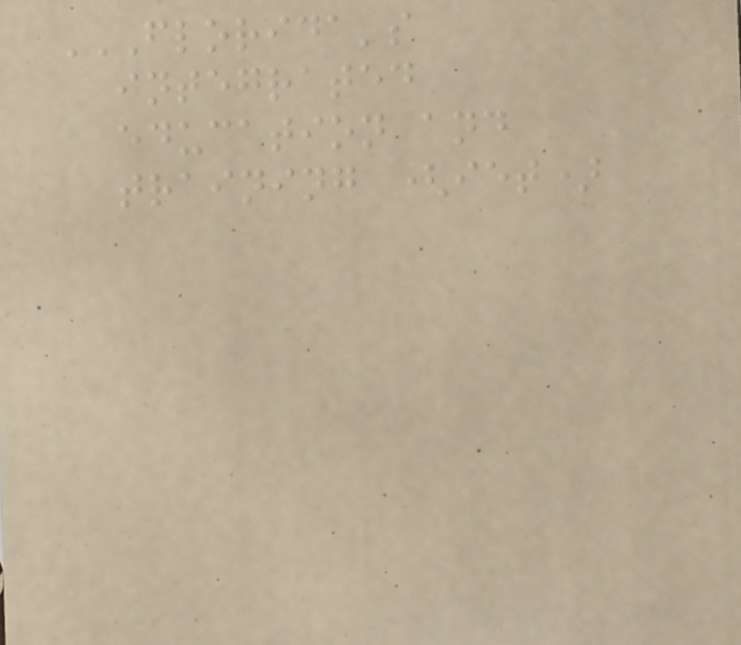FLORIDA'S
INTEGRATED
EDUCATION AND
TRAINING (IET)
